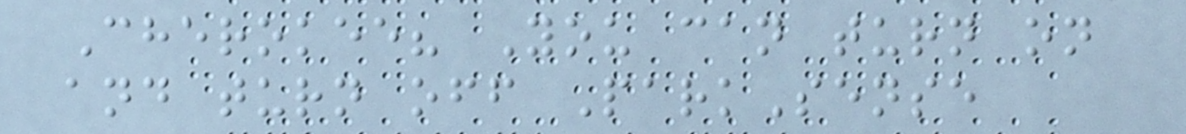Cherokee? You can turn on
and turn off ParkSense
